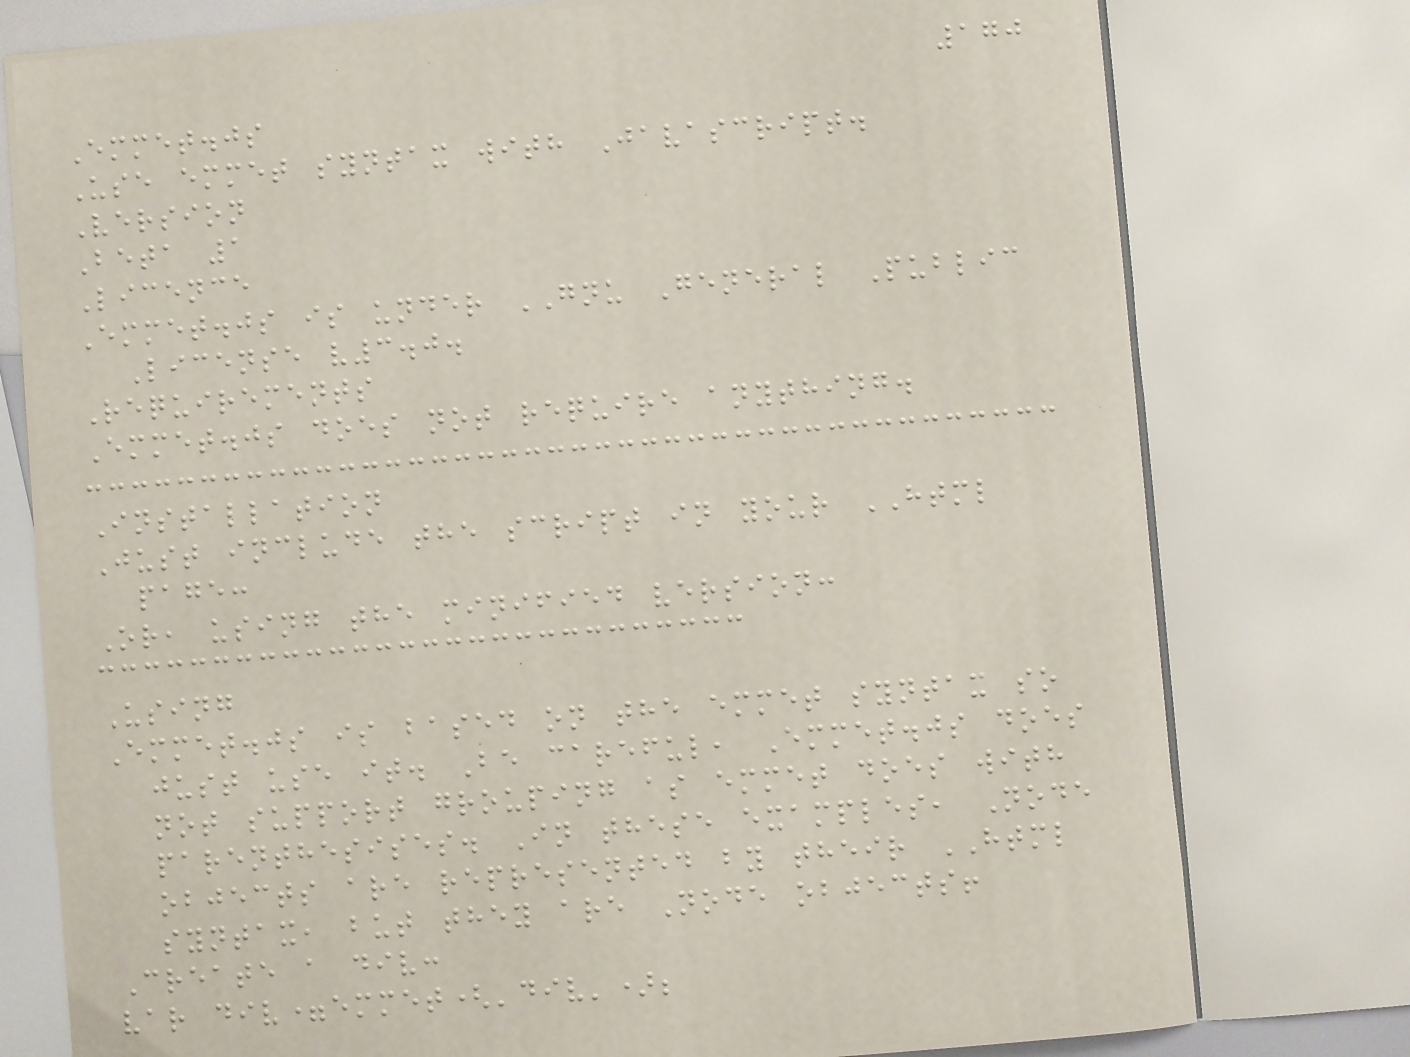170
Emmet.js
Use emmet syntax with Javascript.
Version
Beta 1
Licence
Emmet.js is under GNU General Public
License v3.0.
Requirements
Emmet.js does not require anything.
Installation
Just include the script in your HTML
page:
Or, using the minified version:
Using
Emmet.js is based on the emmet syntax so
just use it. Be careful, Emmet.js does
not support grouping as emmet does with
parenthesises. In these examples, Node
objects are represented by their HTML
syntax, but they are Node objects!
Create a div:
var div=emmet('div');
